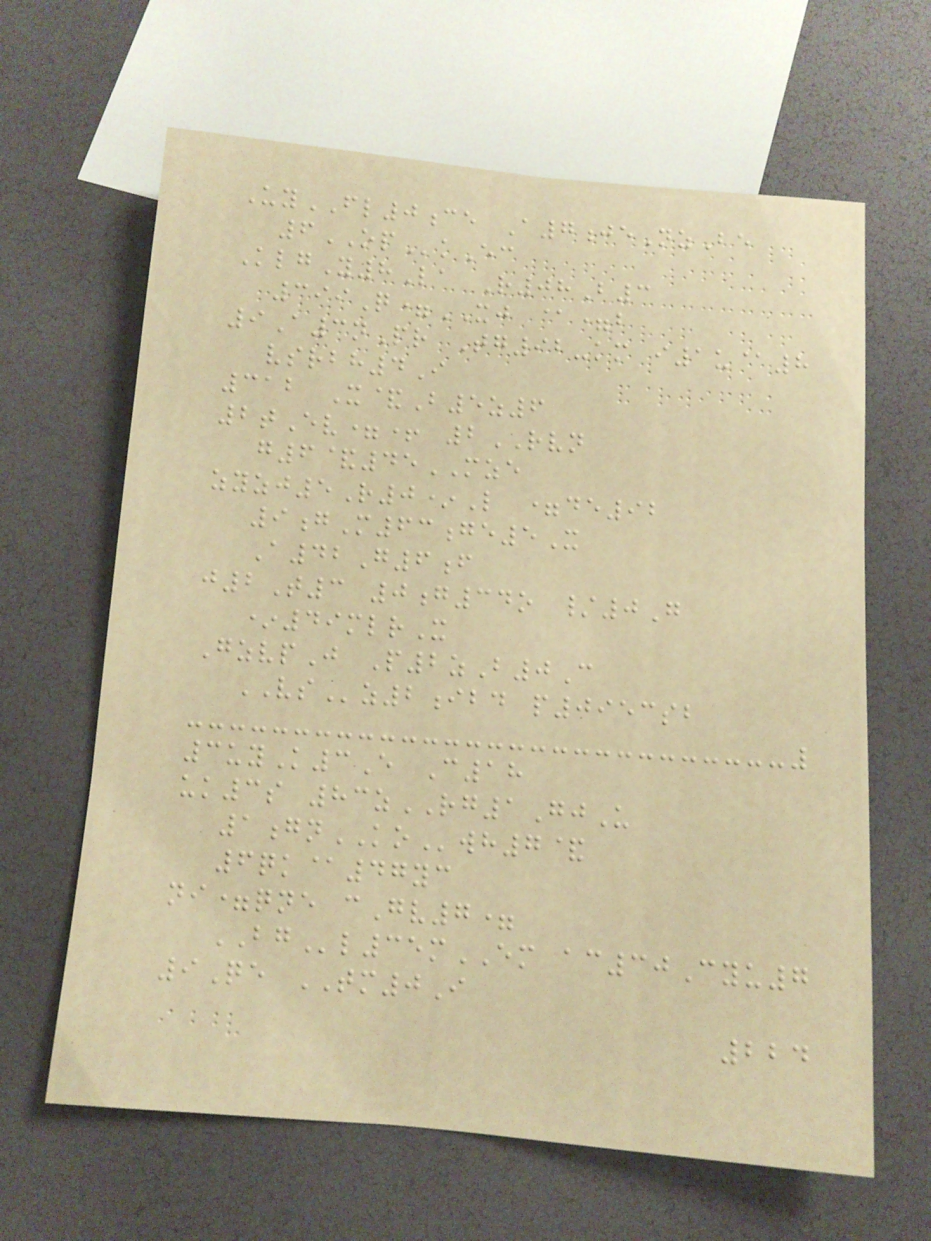UyFL0ce A7jeNzBe
6OPkEc
KlgY8La R08B3
399Q=XJ @=b
9A3nPr Tg92-km i1u@8
vsrbh4I
312 X&B5z6
2tEv=+ 2RVN
g6&45MZE
zyzj5R0*L =de92
9gM63ge5X
A42G6f
j2T3 0g34o /0G
*49mlrX
GzvpJ P2zB0C
VSz2ibd p0953sb
3uyK3E C18
uk3s 83zRG1GjU
1gnKOwh7&
6qk@47yc
ni=qne cGv7=
BGl35mEM ac30Cyu7
9Qe TM0I
224
